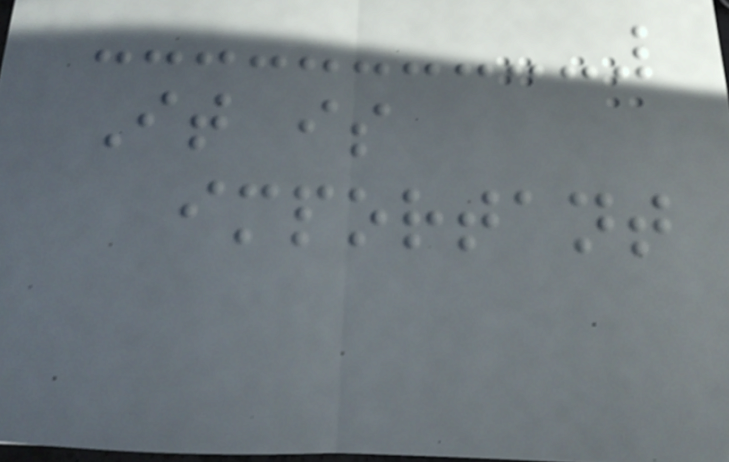It is
important
